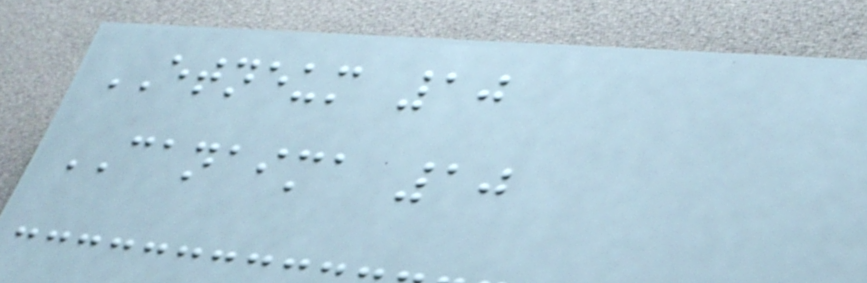ETNEUM 10
CANAIMA 10
